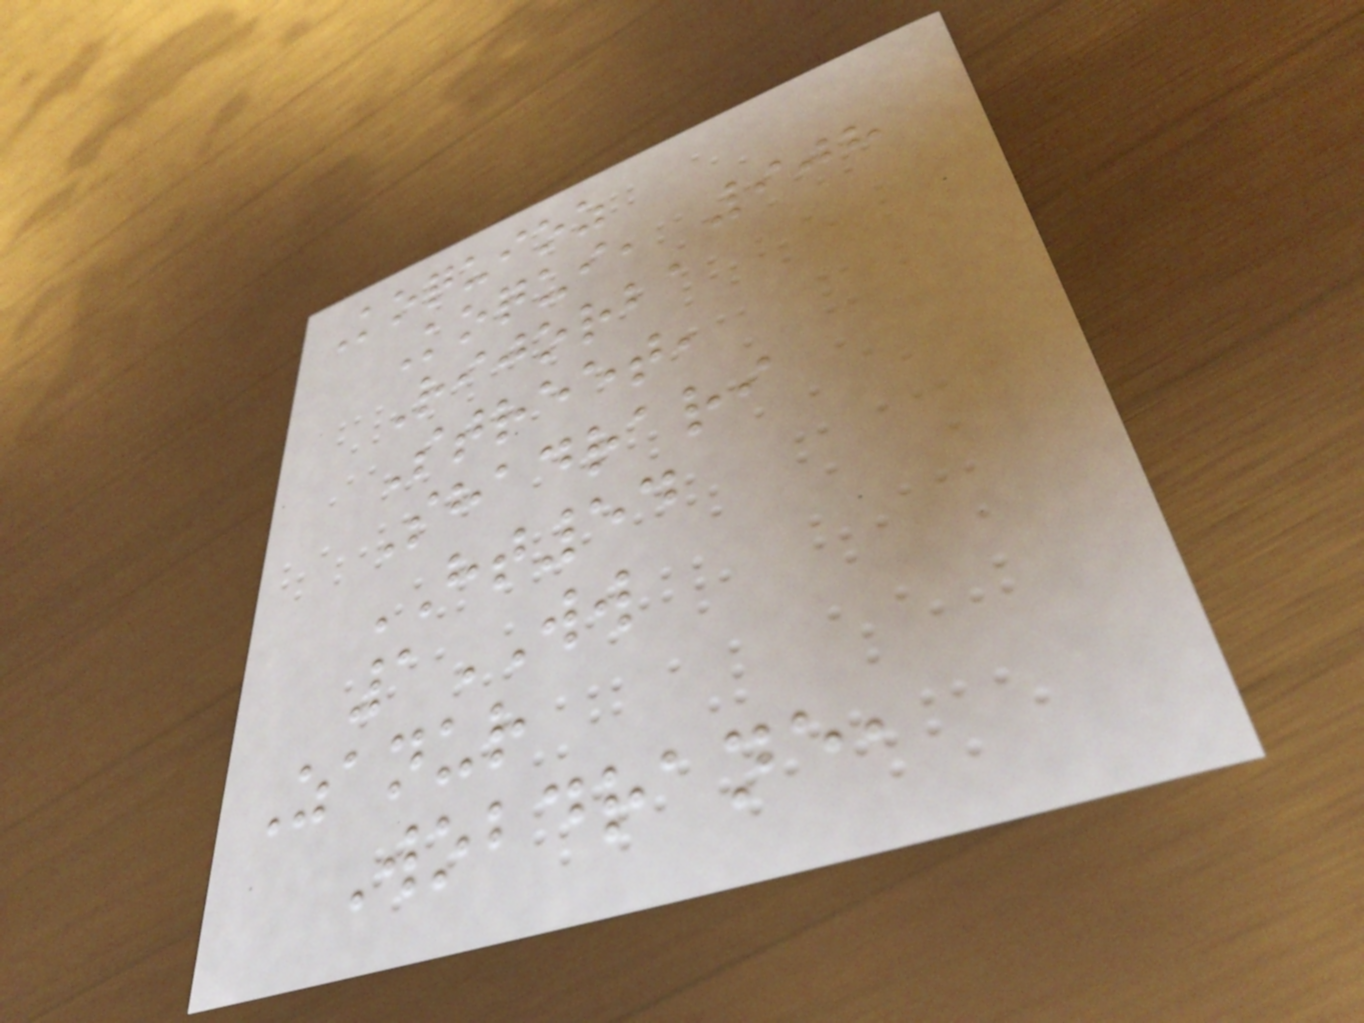Koquioz
Koqui, 908
Rijorba
Street,
Shadrari
HT54
1WW
Zanur
Wobdrane,
